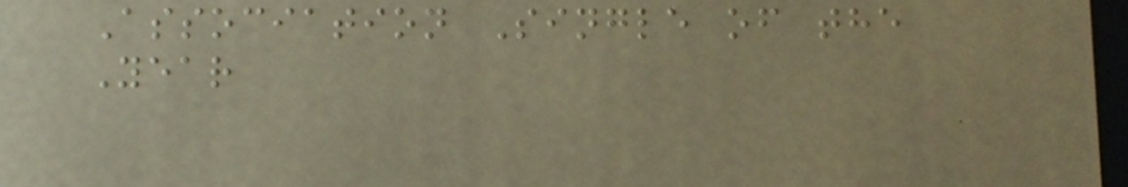Association Single of the
Year
